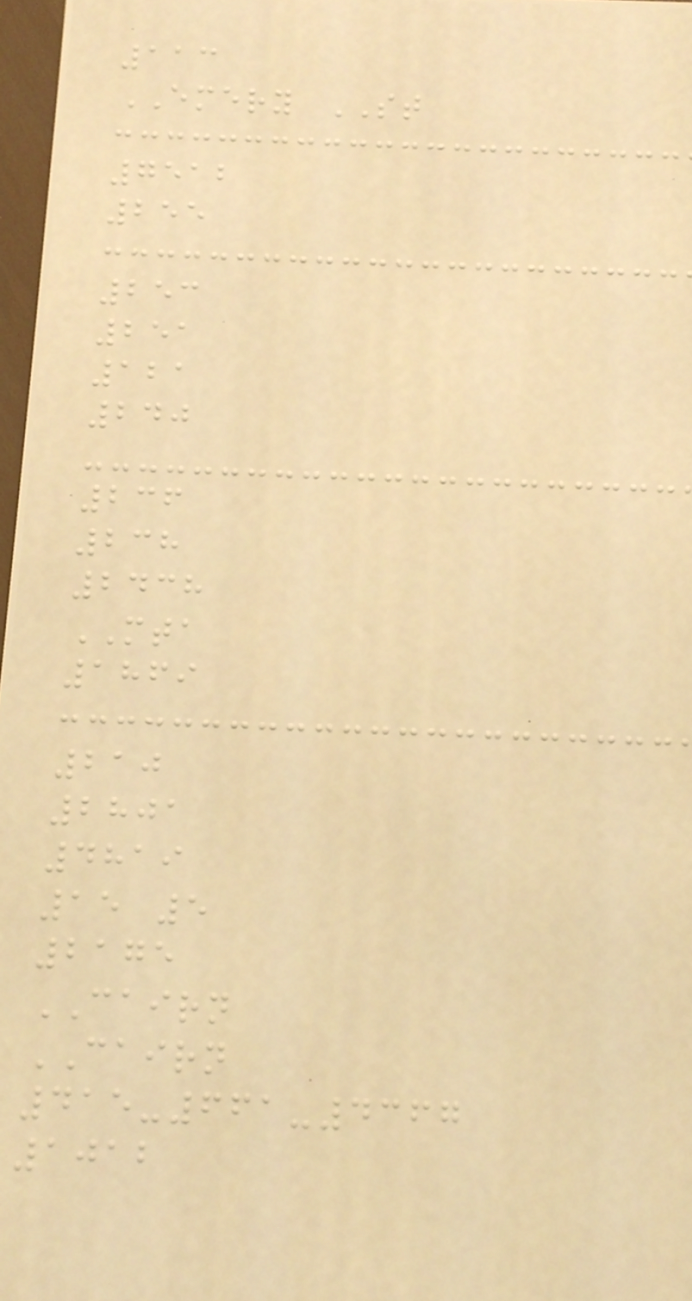113
EMERY ST
7512
255
253
251
121
240
236
238
2438
MTA
1869
210
2801
4819
15 5
2175
CAIRN
CAIRN
415-661-4367
1012
